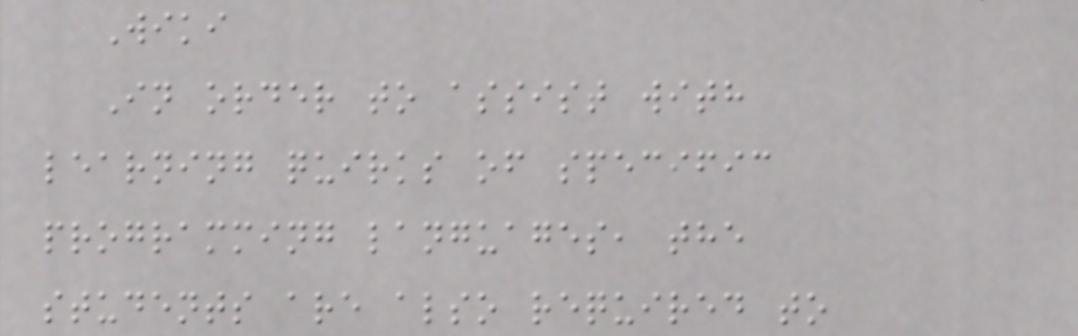Wiki
In order to assist with
learning quirks of specific
programming languages, the
students are also required to
